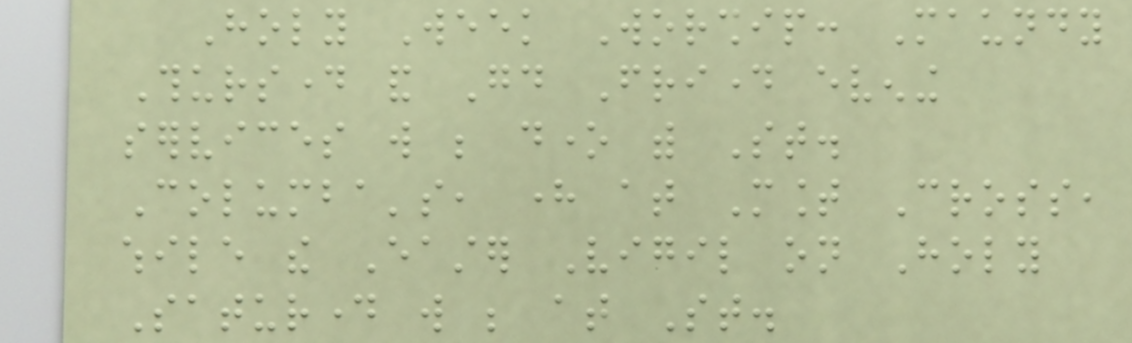Holy Week Worship: Maundy
Thursday and Good Friday evening
services will be done with St.
Columba's, here at Mount Cross,
while the Easter Vigil on Holy
Saturday will be at St.
